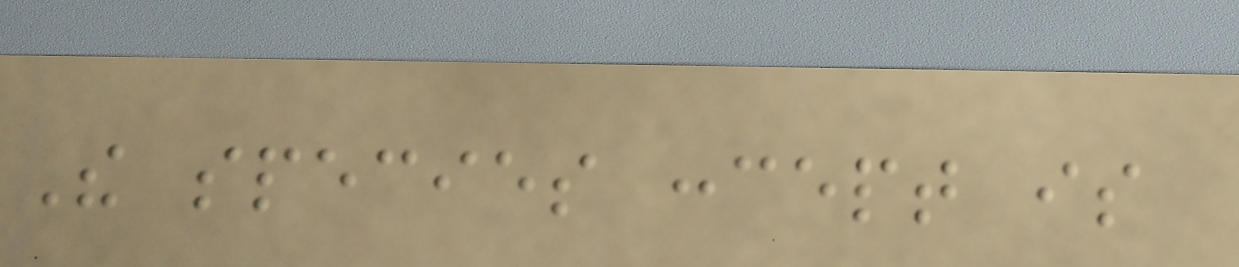The species concept is
